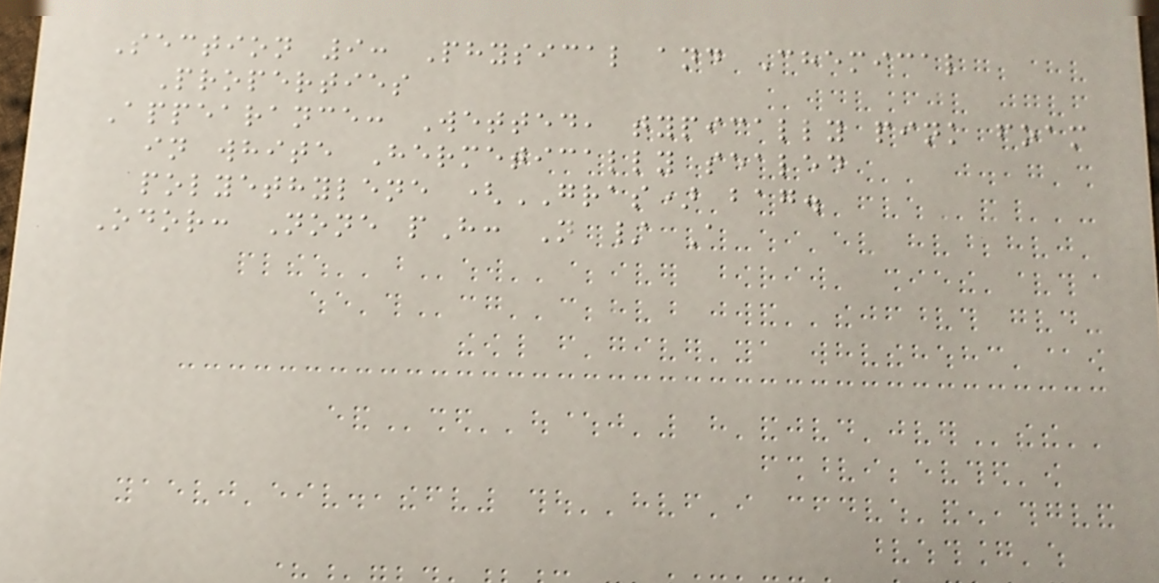Section 9: Physical and Chemical
Properties
Appearance: Wetted, typically pink foam
in white Hermetically sealed
polyethylene (GRAS) bag.
Odor: None pH: N / A
